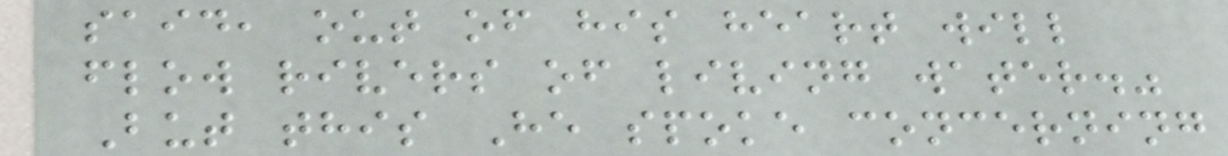said, out of his heart will
flow rivers of living water."
But this He spoke concerning
